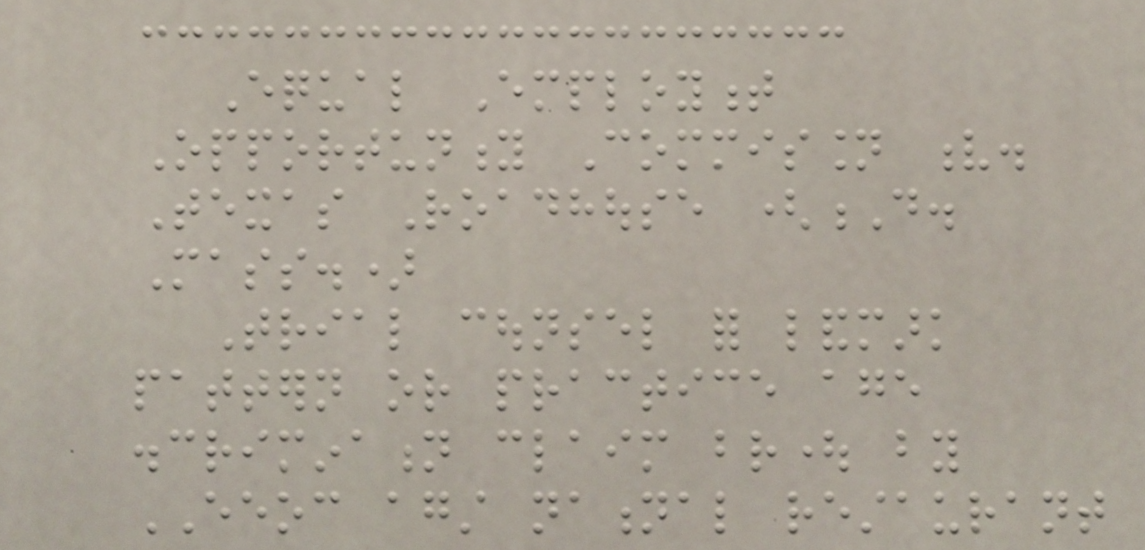Equal Employment
Opportunity Commission v.
Texas Roadhouse (D.
Mass.)
Trial counsel for landmark
pattern or practice age
discrimination claim brought by
EEOC against national restaurant
